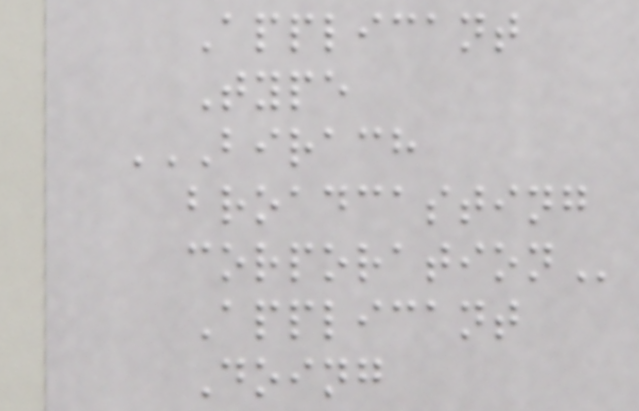Applicant
Type
BIRACH
BROADCASTING
CORPORATION
Applicant
Doing
